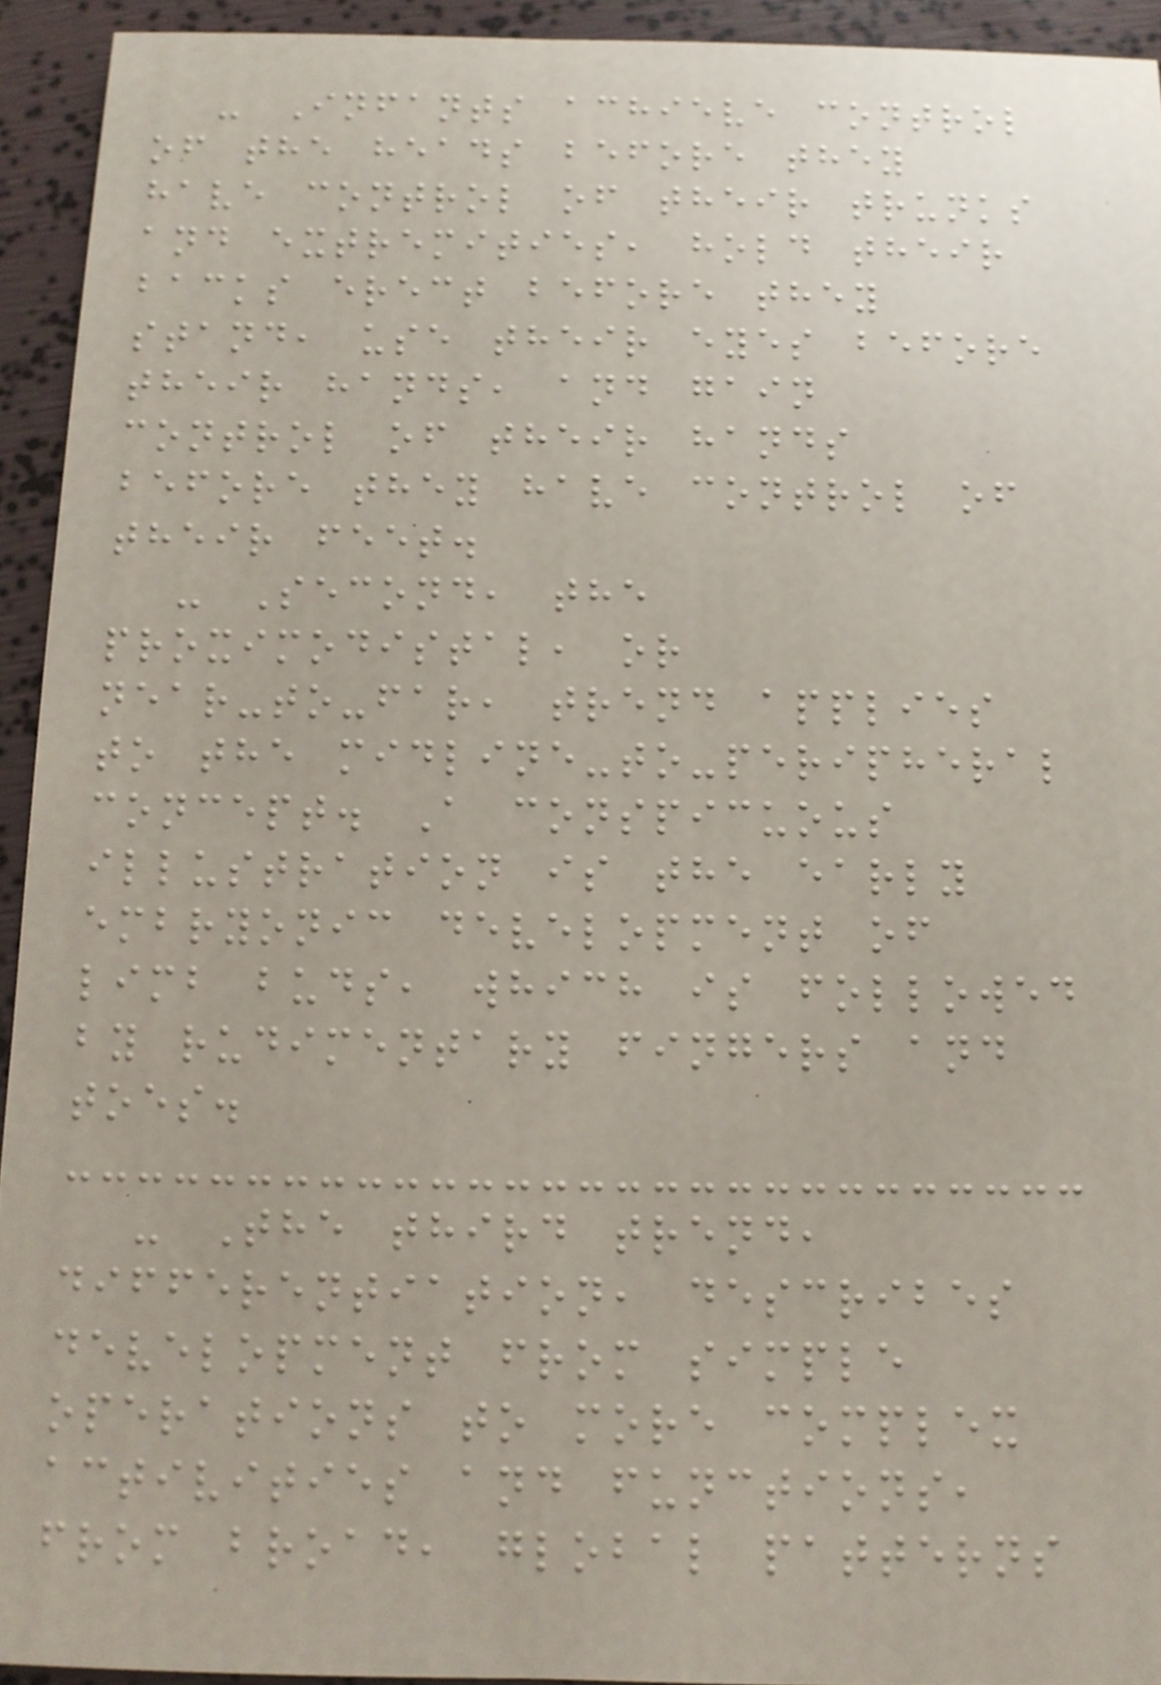- Infants achieve control
of the heads before they
have control of their trunks
and extremities, hold their
backs erect before they
stand, use their eyes before
their hands, and gain
control of their hands
before they have control of
their feet.
- Second, the
proximodistal, or
near-to-far, trend applies
to the midline-to-peripheral
concept. A conspicuous
illustration is the early
embryonic development of
limb buds, which is followed
by rudimentary fingers and
toes.
- The third trend,
differentiation, describes
development from simple
operations to more complex
activities and functions,
from broad, global patterns
